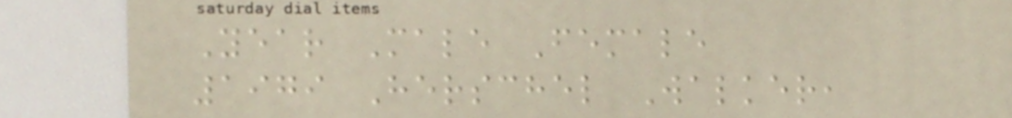Year Male Female
1979 Herschel Walker,
